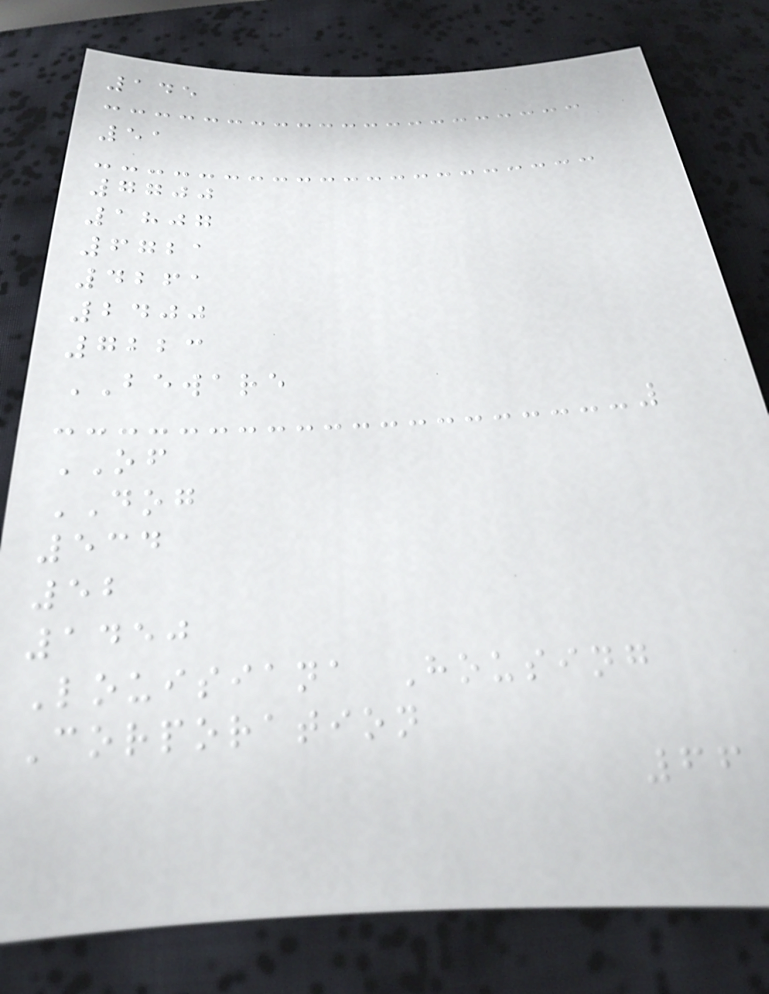145
51
7700
1807
6721
4261
2400
7223
BEWARE
OF
DOG
534
52
1450
Louisiana Housing
Corporation
66
